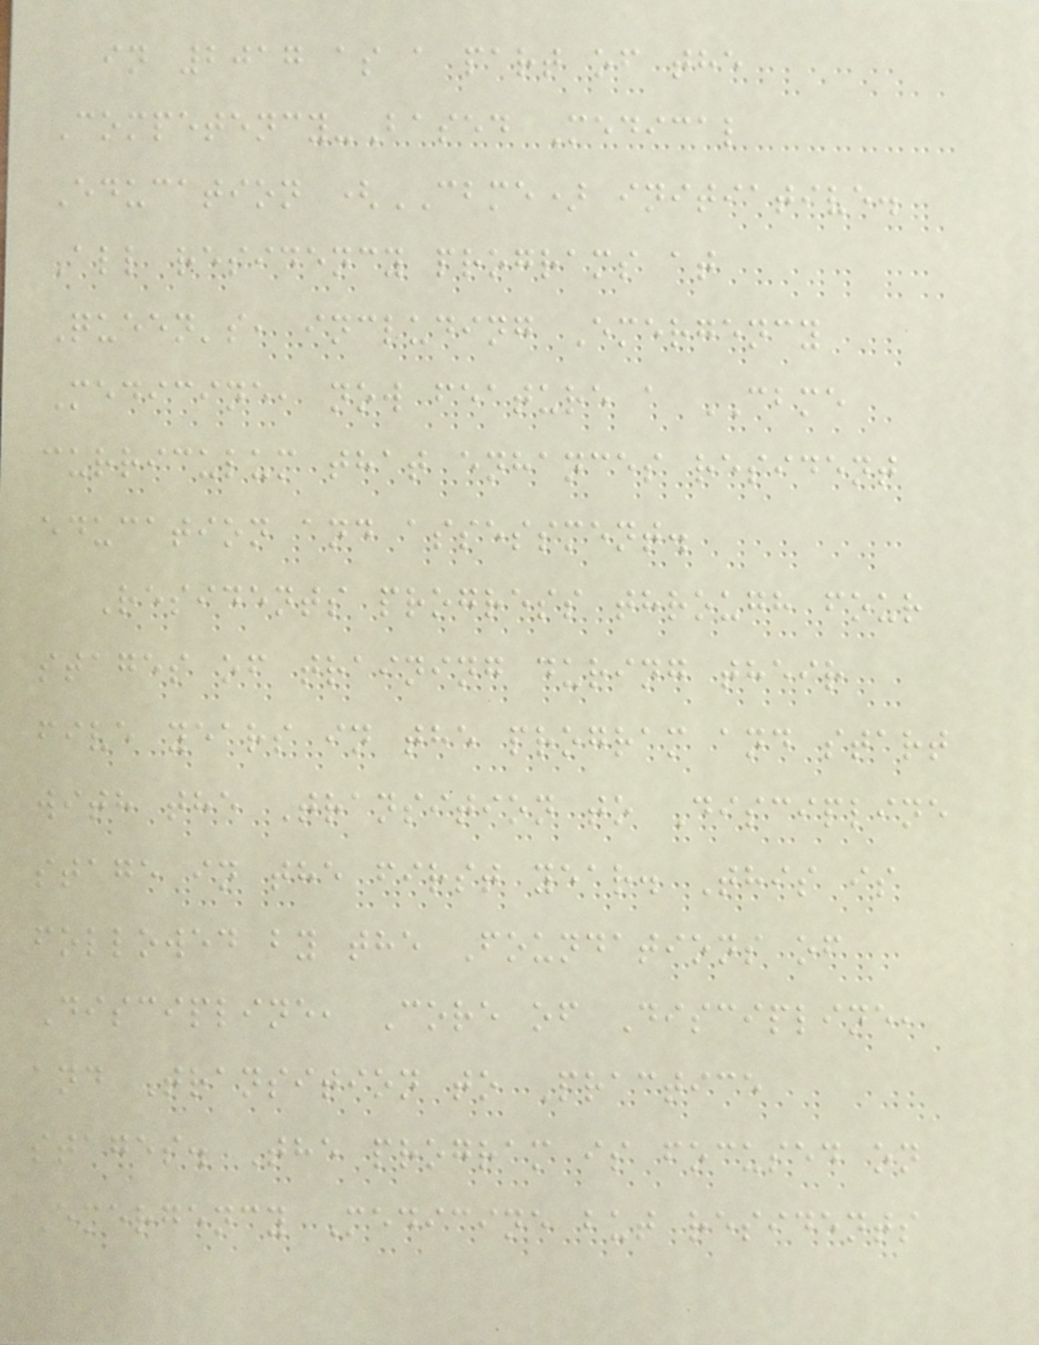in 2017 as a part of the
Competency-Based Medical
Education (CBME) initiative.
All residency programs at
Queen's, including Emergency
Medicine, now feature a CBME
curriculum that enhances resident
education and assessment.
Residents progress through four
stages of training during their
five years in the program and start
with the Transition to Discipline
stage in the first year. This is
followed by the Foundations of
Discipline, Core of Discipline,
and Transition to Practice
stages. The program is focused on
Emergency Medicine but residents
